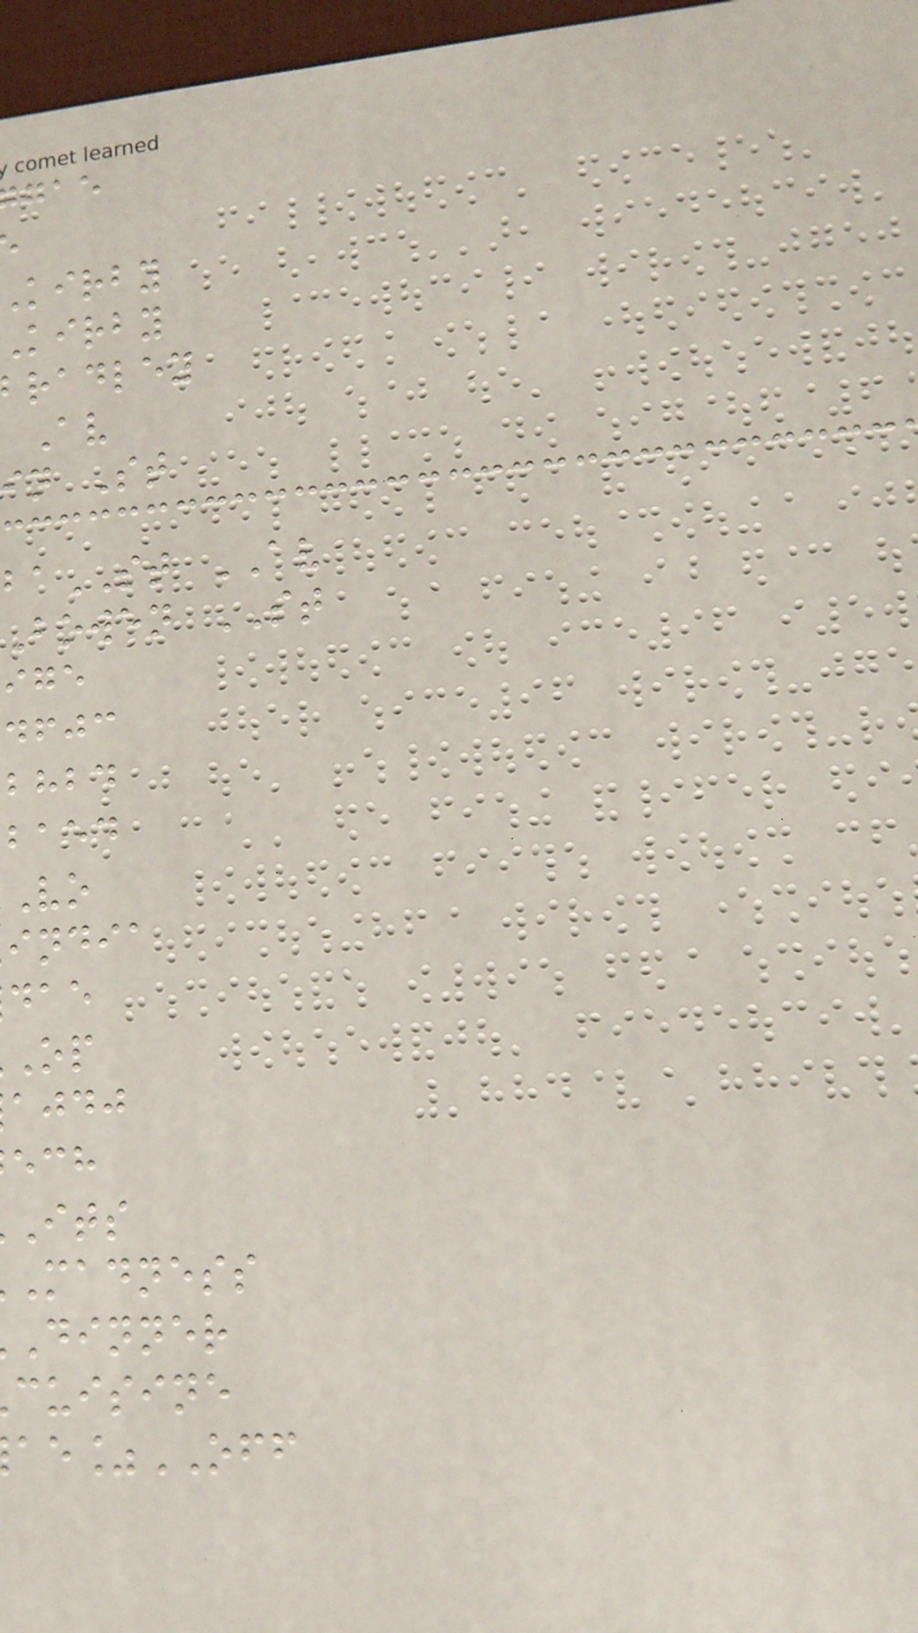kirby
kirby
radley
in St
ST AV
bowen ST
dfjc
bhbd
baed
india
ajdj
madness
dinner
cuisine
%OFF
